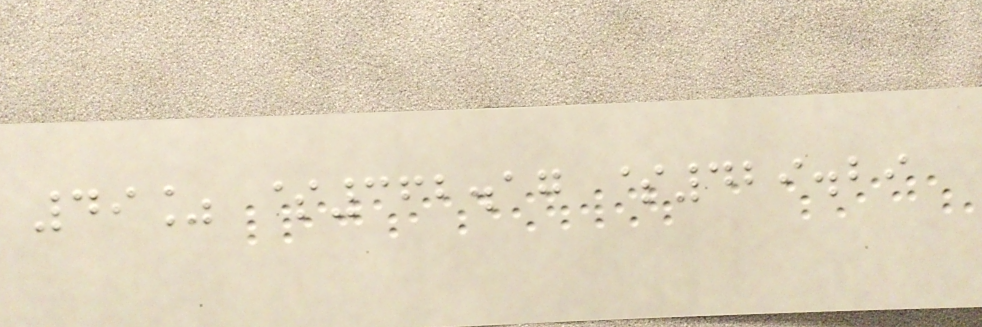49% $362.17 $429.29
